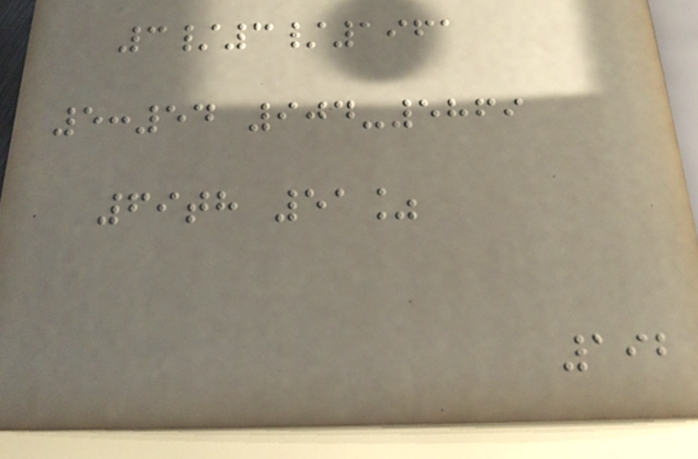3/3/1961
5:54 904-5869
69th 51%
192
